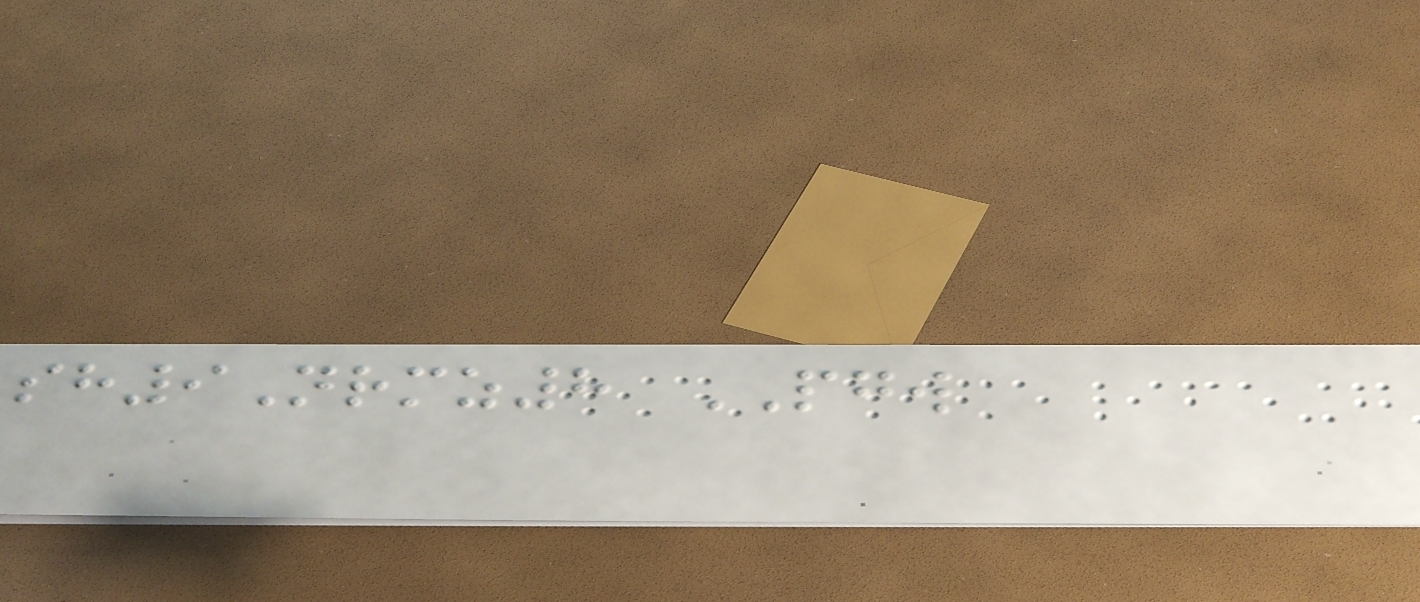sh9Nrmz8 PGW
